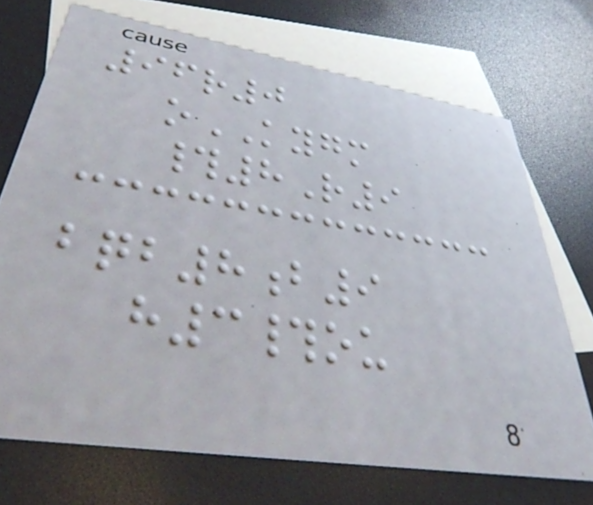96r0
oKYGM
#8R9
bqb8b9
h3#ou
